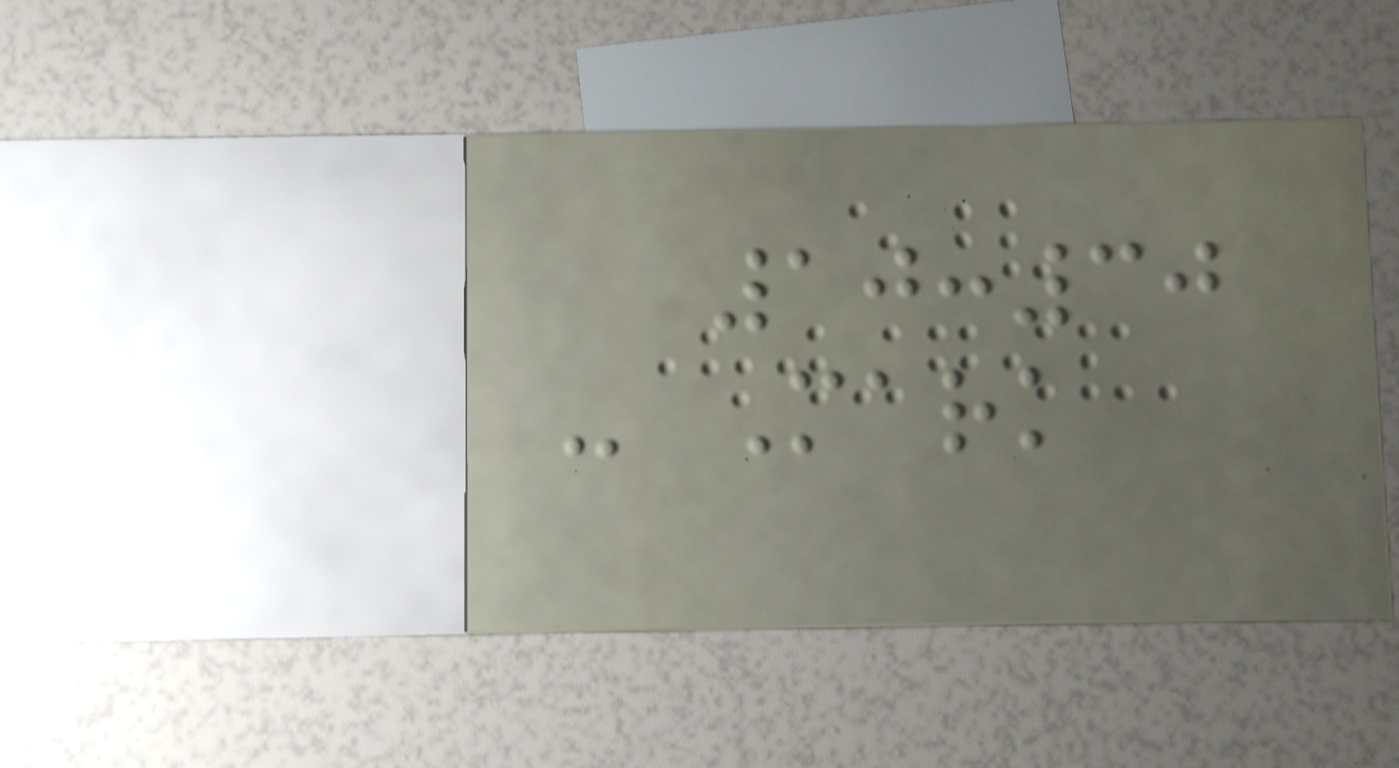10:30
- Mark
